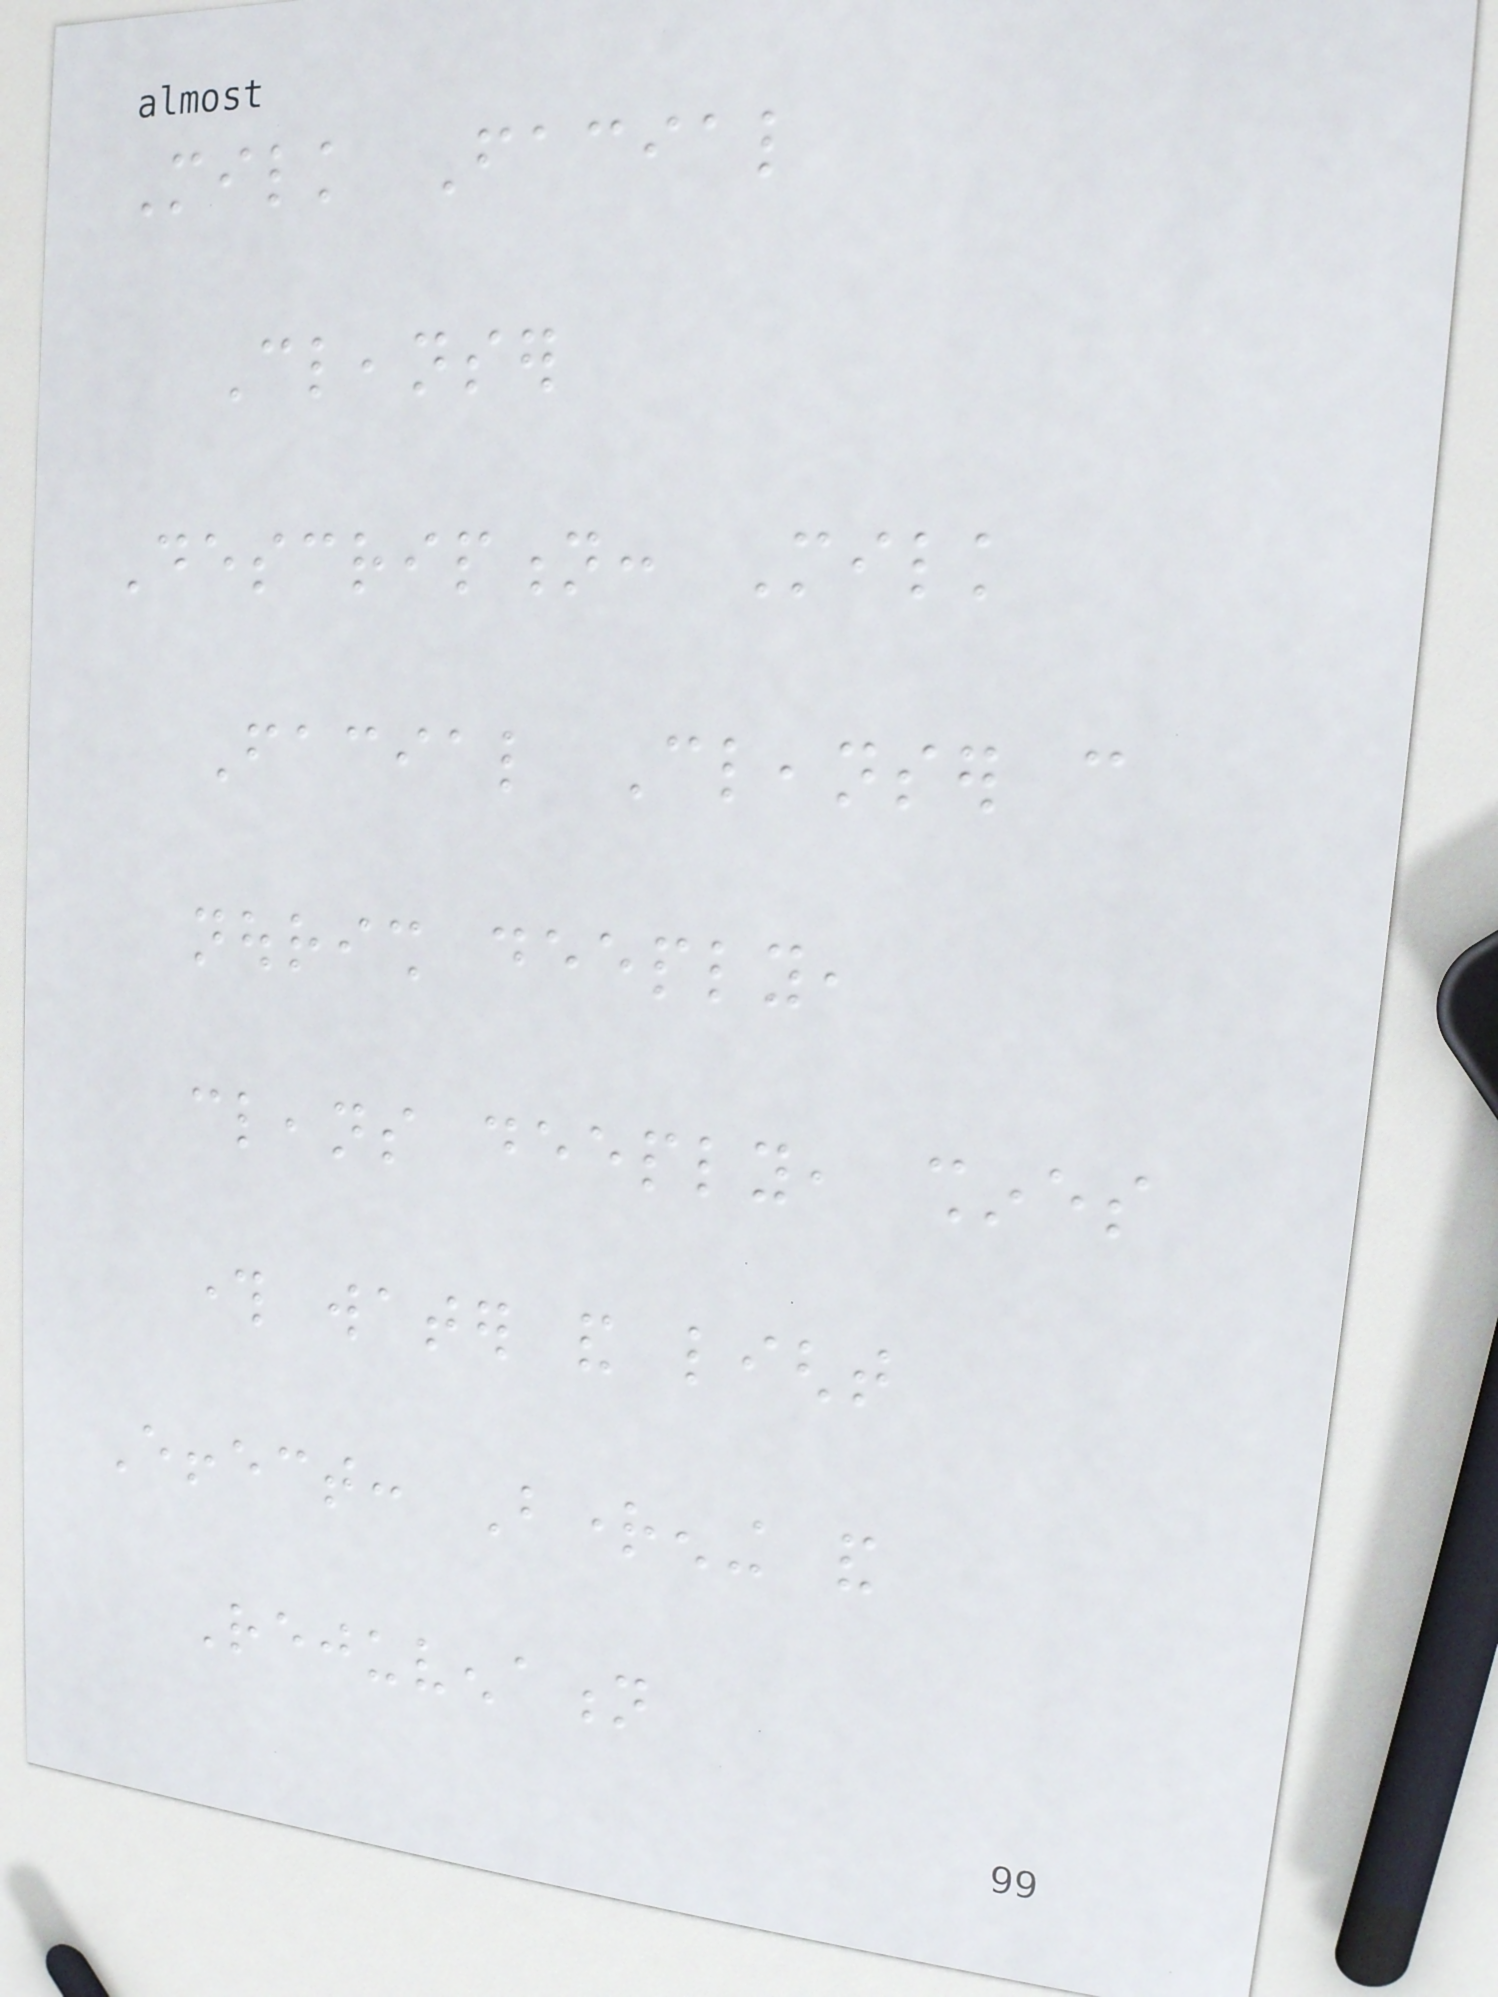Milk Facial
Cleanser
Description: Milk
Facial Cleanser can
nourish deeply,
cleans deeply, shines
through water and light
Effect: Brightening and
Rejuvenation
